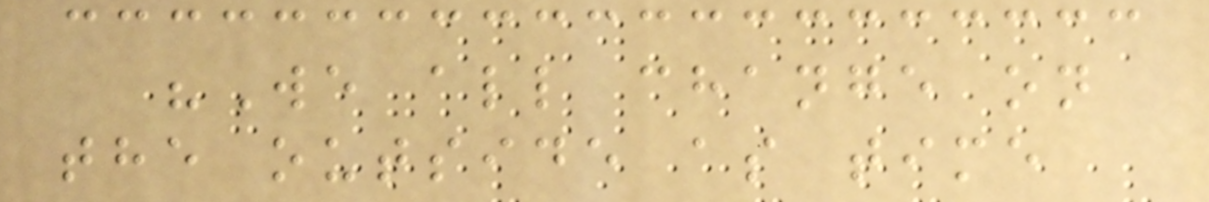"We all change on
the outside as time
